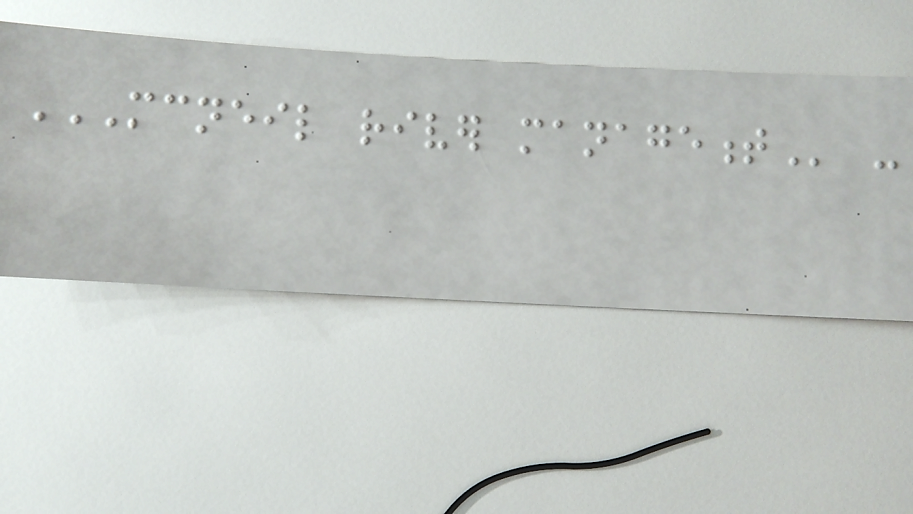MCNEIL RIVER MANAGEMENT -
